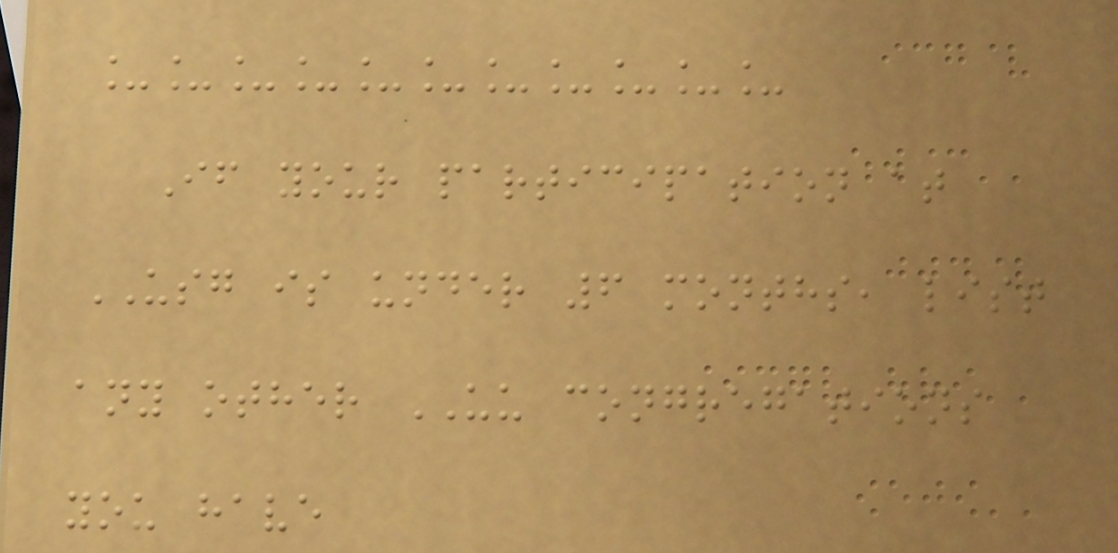___________
If your participation at
USG is under 6 months, list
any other UU congregations
you have
